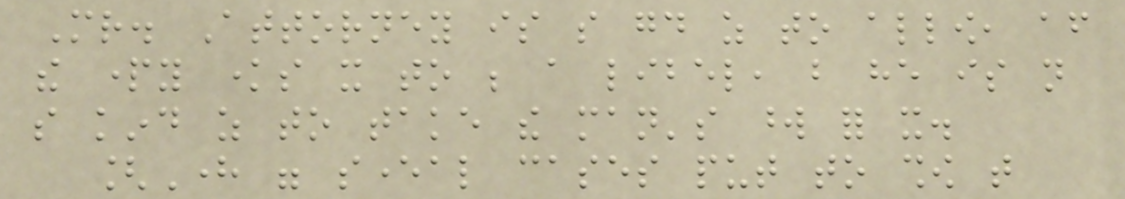Mr. Attorney is so good as to allow, after
the party knows it to be a libel, but he is not
so kind as to take the man's word for it.
[Here were several cases put to show that
